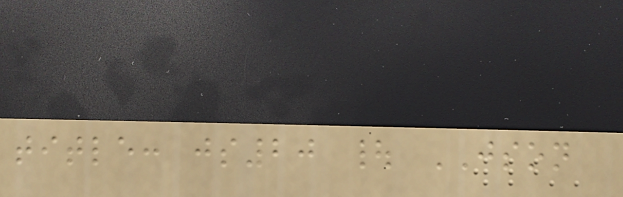title: js20 | JSON
